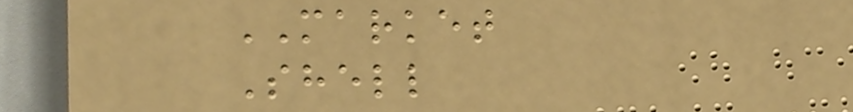MARKET
Shell
